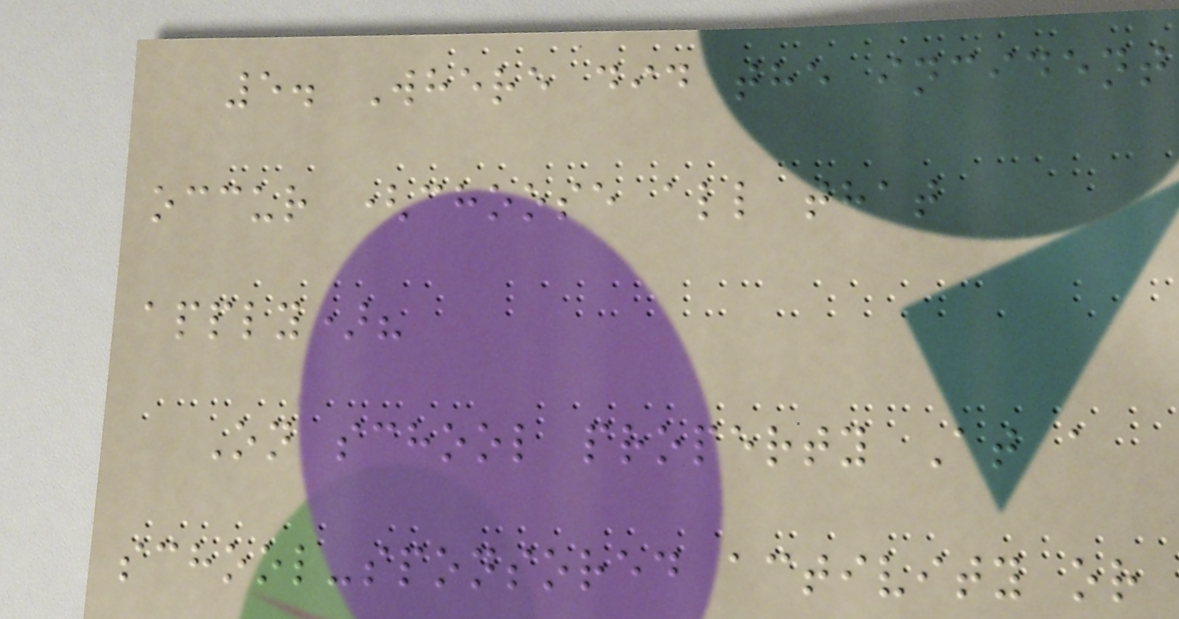5. Where did the incident
occur (choose all that
apply)?
On school property At a
school-sponsored activity or
